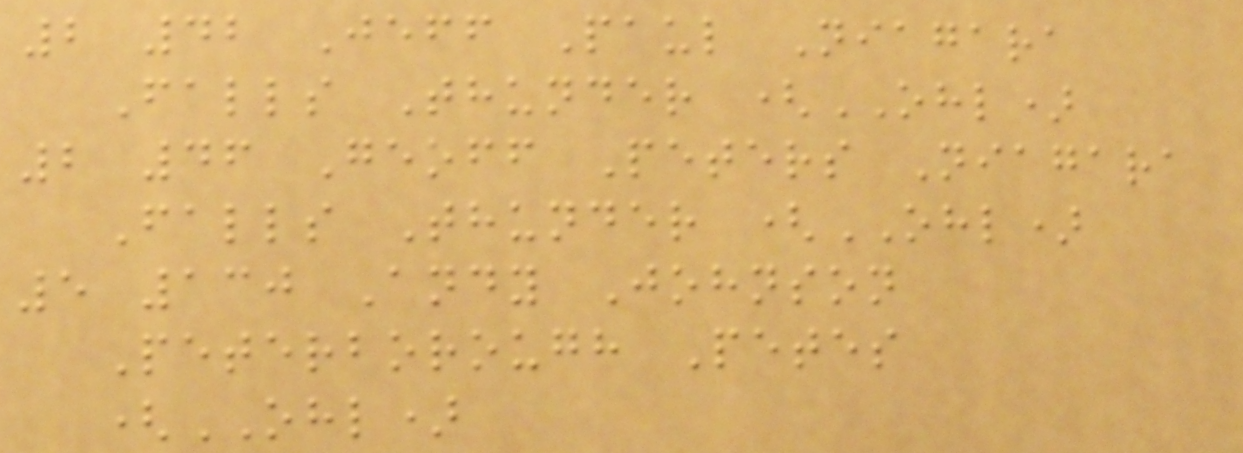2 42 Jeff Paul Niagara
Falls Thunder (OHL)
2 46 Geoff Peters Niagara
Falls Thunder (OHL)
5 130 Andy Johnson
Peterborough Petes
(OHL)
